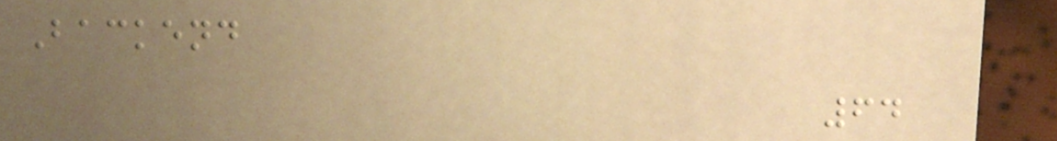Backend
64
